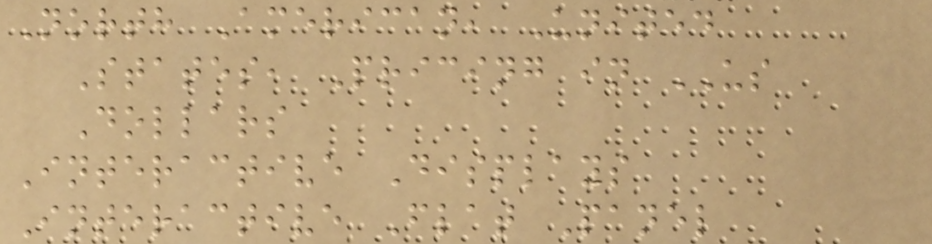North American, United
States, Pricing in US
Dollars
Interactive Displays
Interactive Flat Panel
